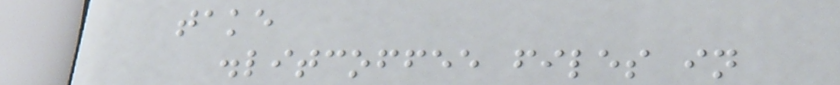take
.litcoffee files in
